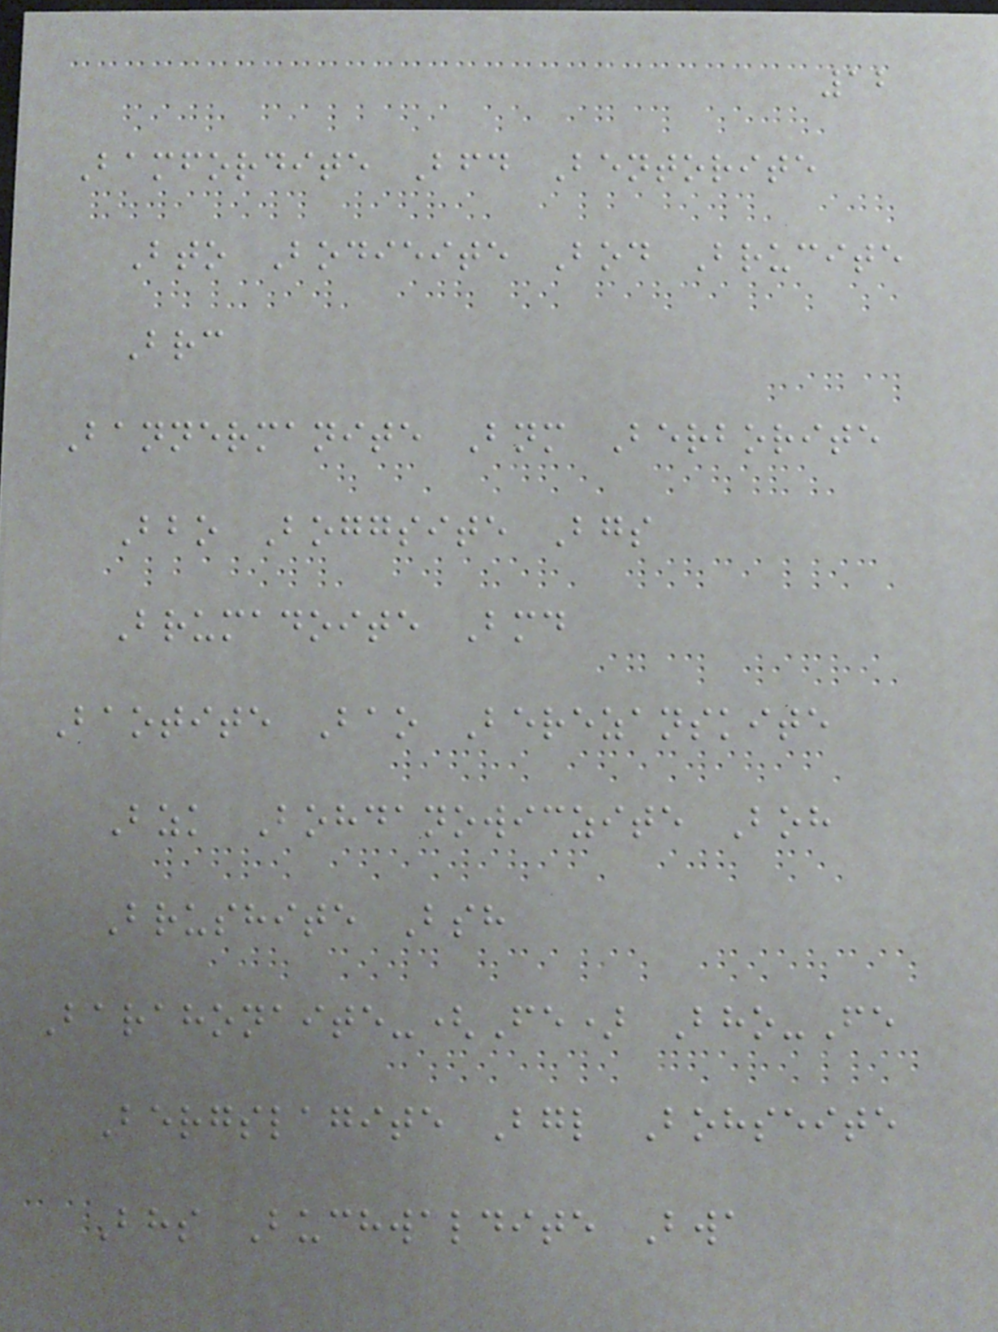12
Bamfordite Bfd Bentorite
Bto Bodieite Bod Brucite
Brc
Bannermanite Bnm Berborite
Bbo Boggsite Bgs
Brumadoite Bmd
Baotite Bao Berezanskite
Bzk Bohdanowiczite Boh
Brushite Bsh
Barahonaite-(Fe) Bho-Fe
Bergslagite Bgl Bohseite
Bhs Buchwaldite Bwa
